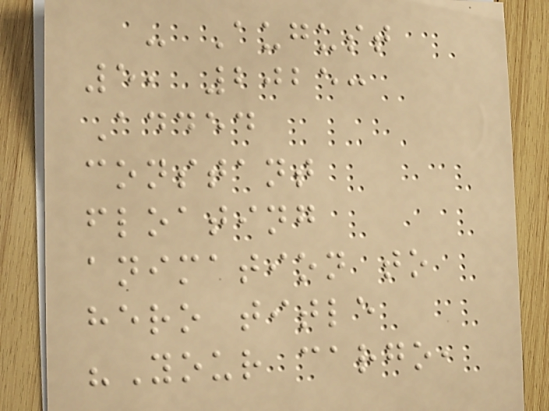- August
5, 2025:
Added
constant
floating
animation to
hero title
"Your cargo,
